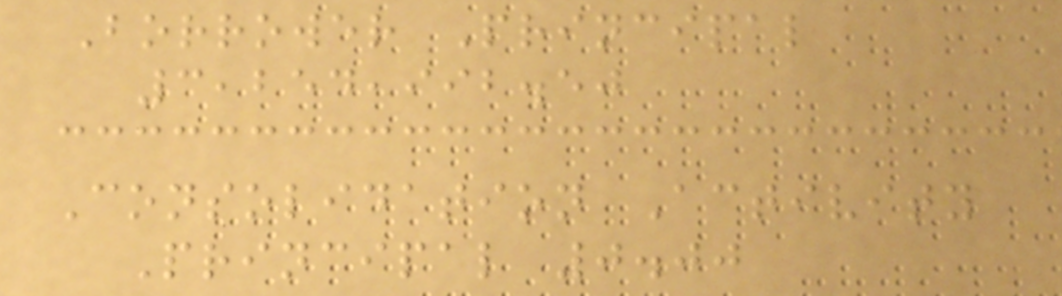Borrower Principal
3,254,992.50
Consolidation Activity
Principal 0.00
